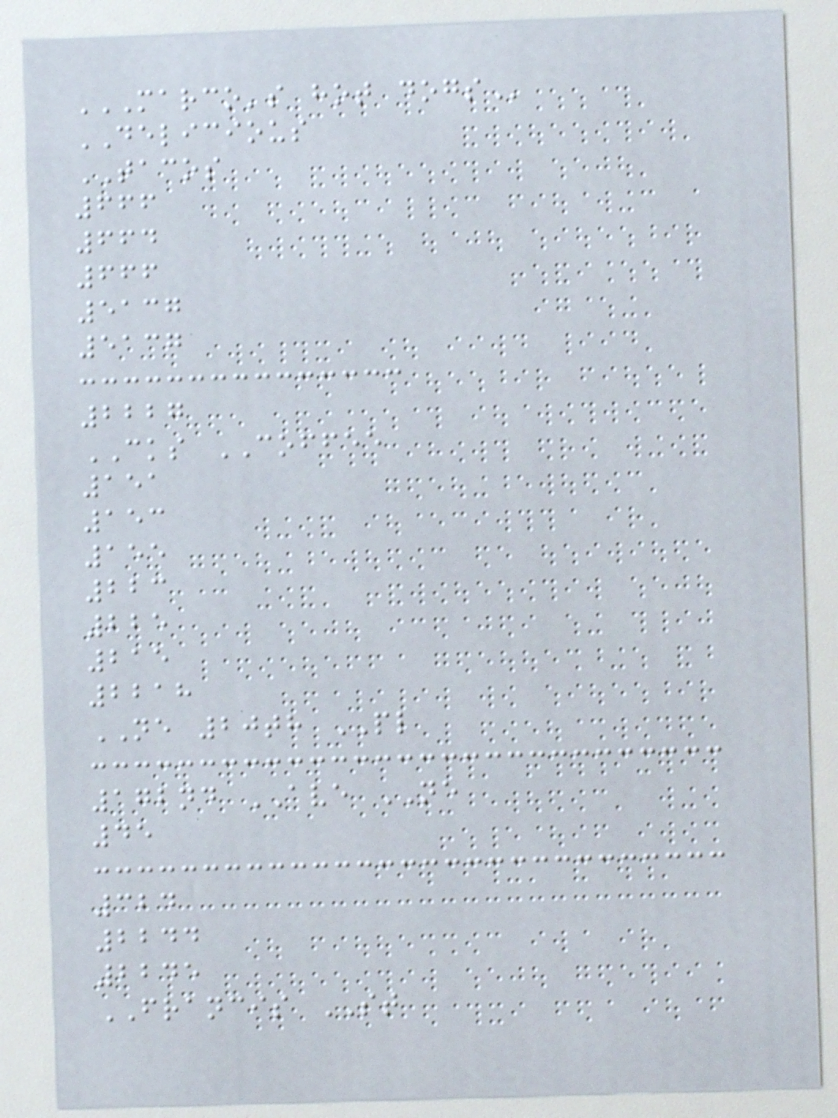MARCO'S HOT DOGS
DELICIOUS
TACOS
666
664
666
5137
5137
2227
CKS COFFEE
151
153
155
223
225
215
2218
NE 20th PL
172nd AVE NE
45
324
2244
2245
FRANCIS ST
